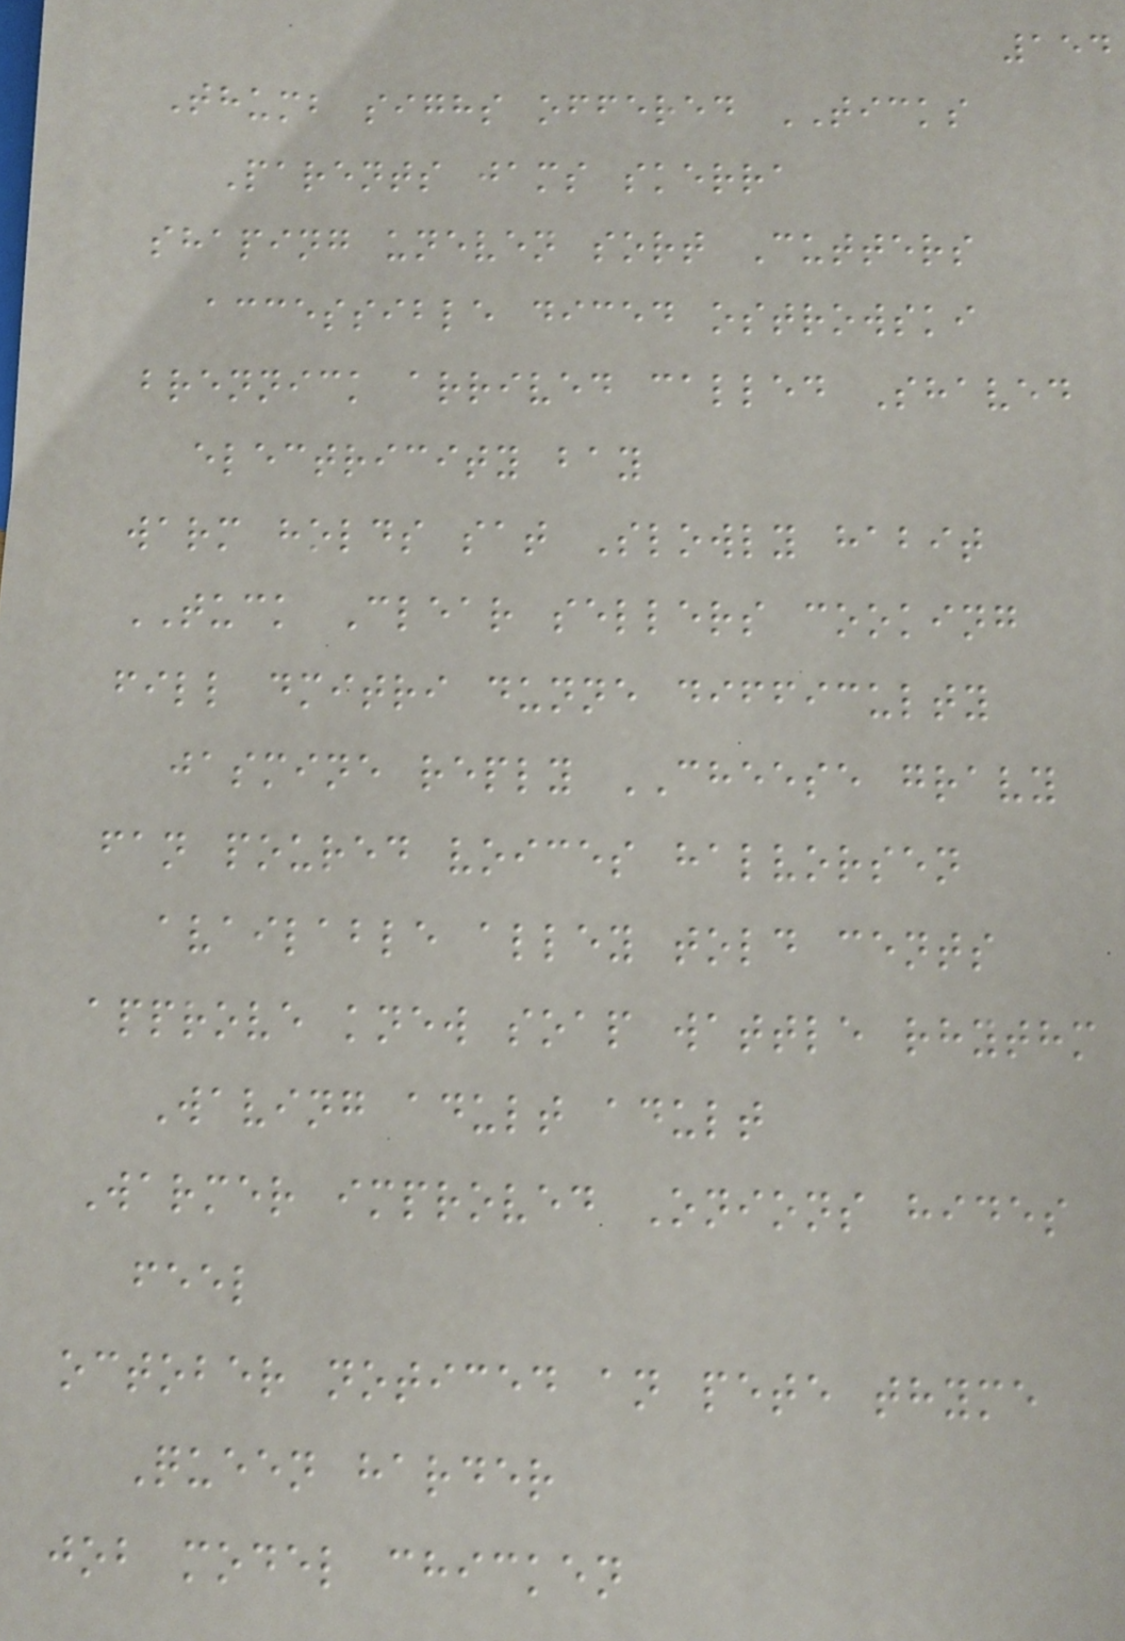154
Thumb sighs offered TICKS
Parents jams skerra
shaping uneven sort Cutters
accessible diced ostrowski
brennick arrived called Shaved
electricity bay
warm holds sat Slowly habit
TUCK Clear sellers cooking
fill dmitri dunne difficulty
jasmine reply CHEESE gravy
fan poured voices halvorsen
available alley told cents
approve knew soap wattle rhythm
Waving adult adult
Warmer improved Onions hides
feel
october noticed an pete thyme
Queen harder
job model chicken
